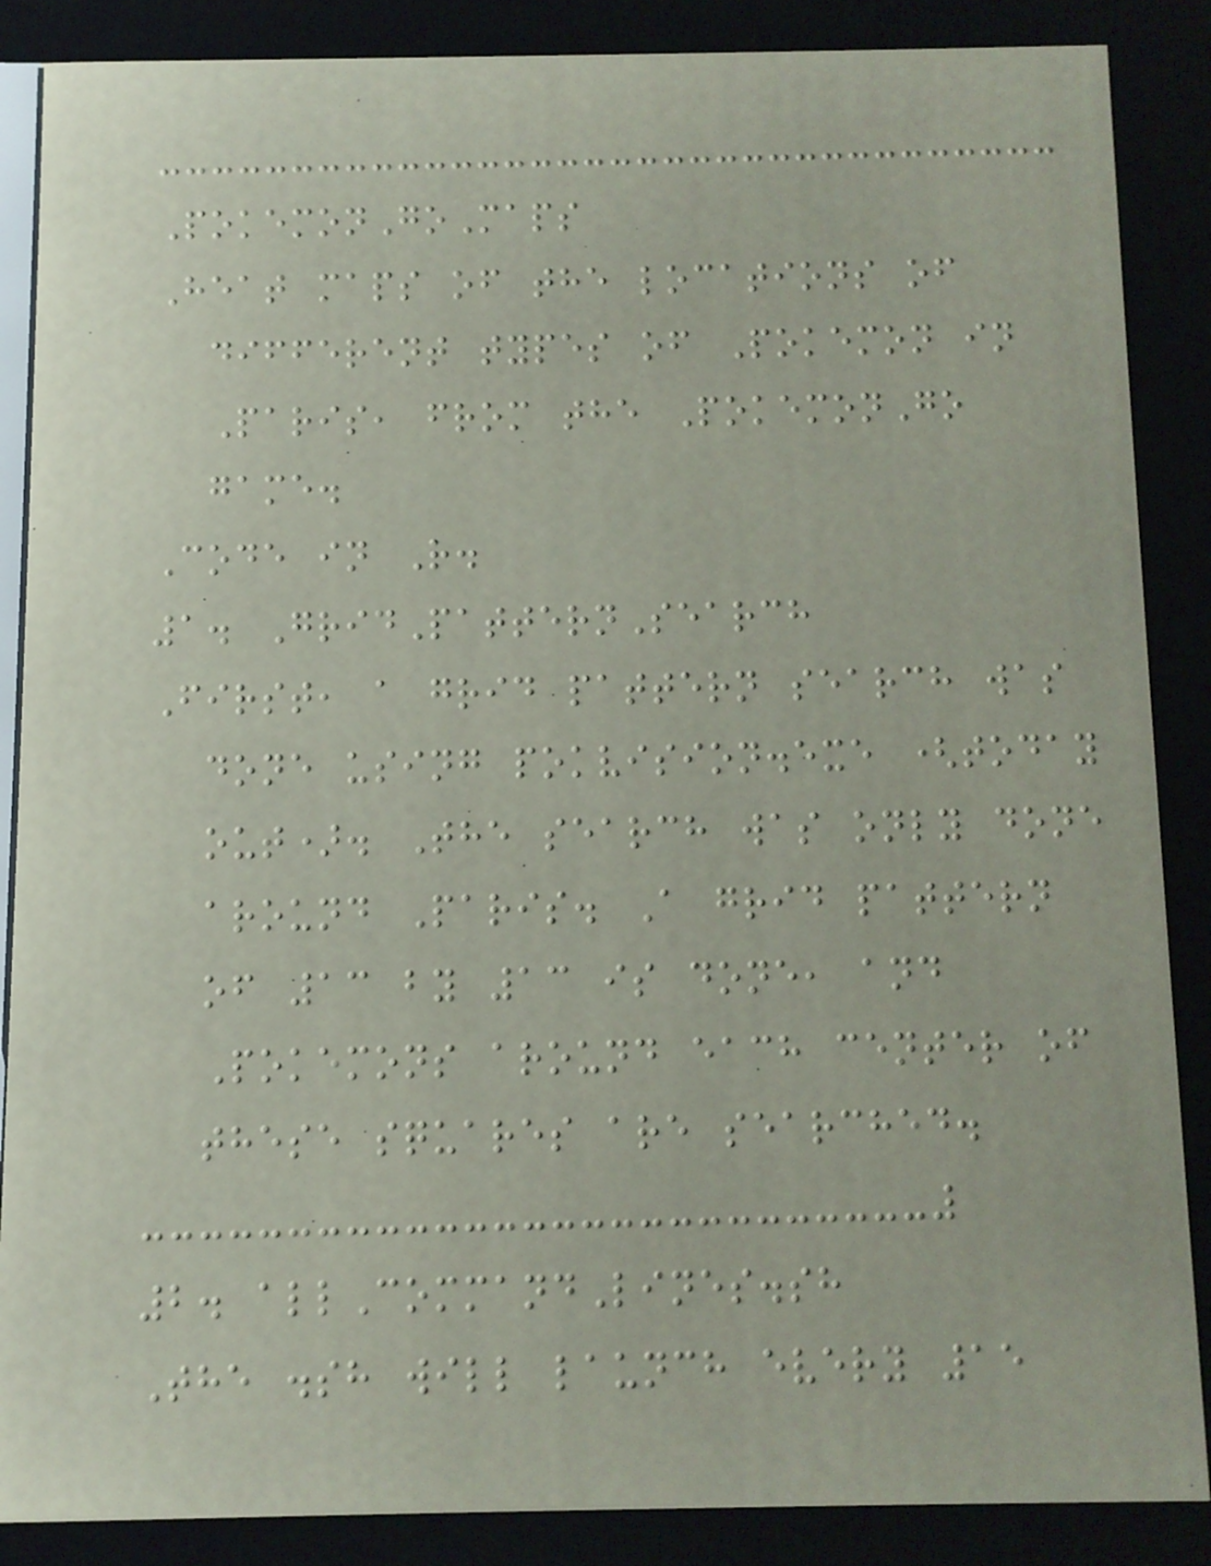PokemonGoMaps
Heat maps of the locations of
different types of Pokemon in
Paris, from the PokemonGo
game.
Code in R.
1. GridPatternSearch
First, a grid pattern search was
done using pokvision.exe (today
out). The search was only done
around Paris. A grid pattern
of 13 by 13 is done, and
Pokemons around each center of
these squares are searched.
2. allCommandLines.sh
The .sh will launch every 15
